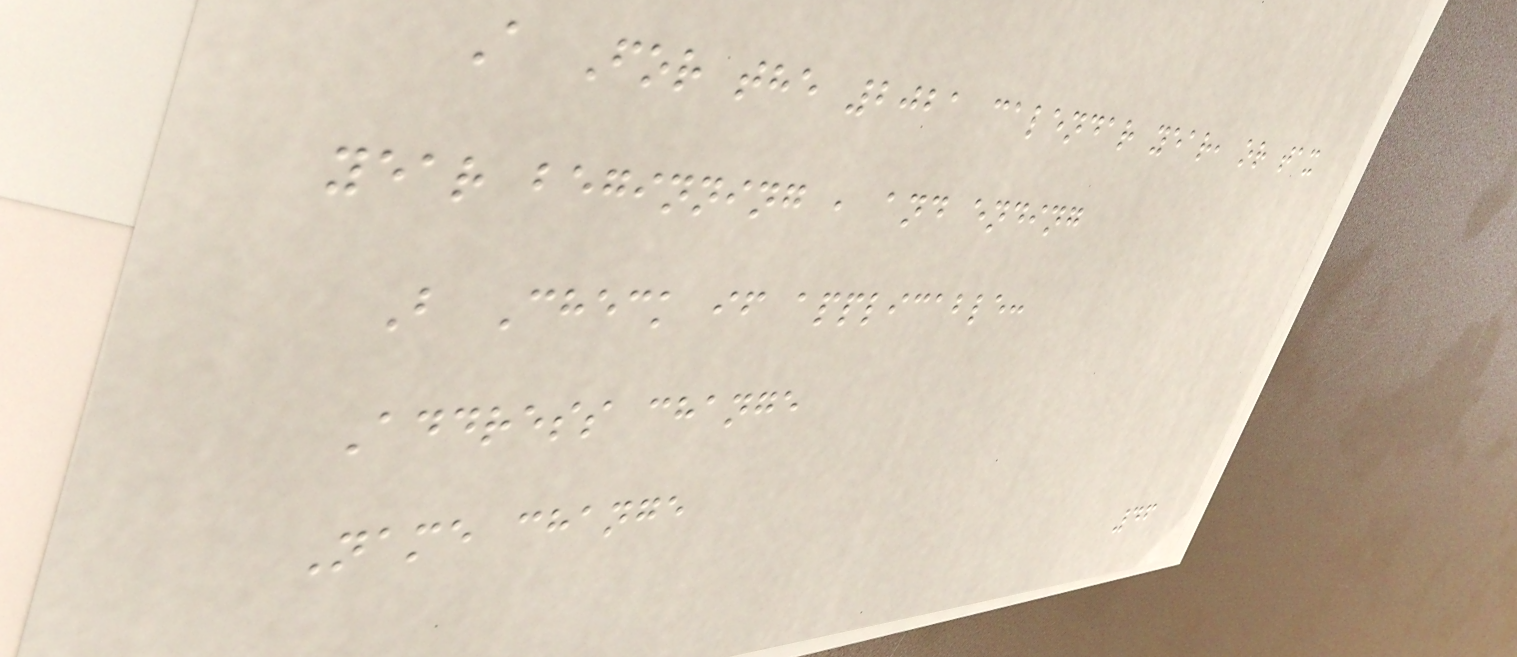A For the 2021 calendar year, or tax
year beginning , and ending
B Check if applicable:
Address change
Name change
46
